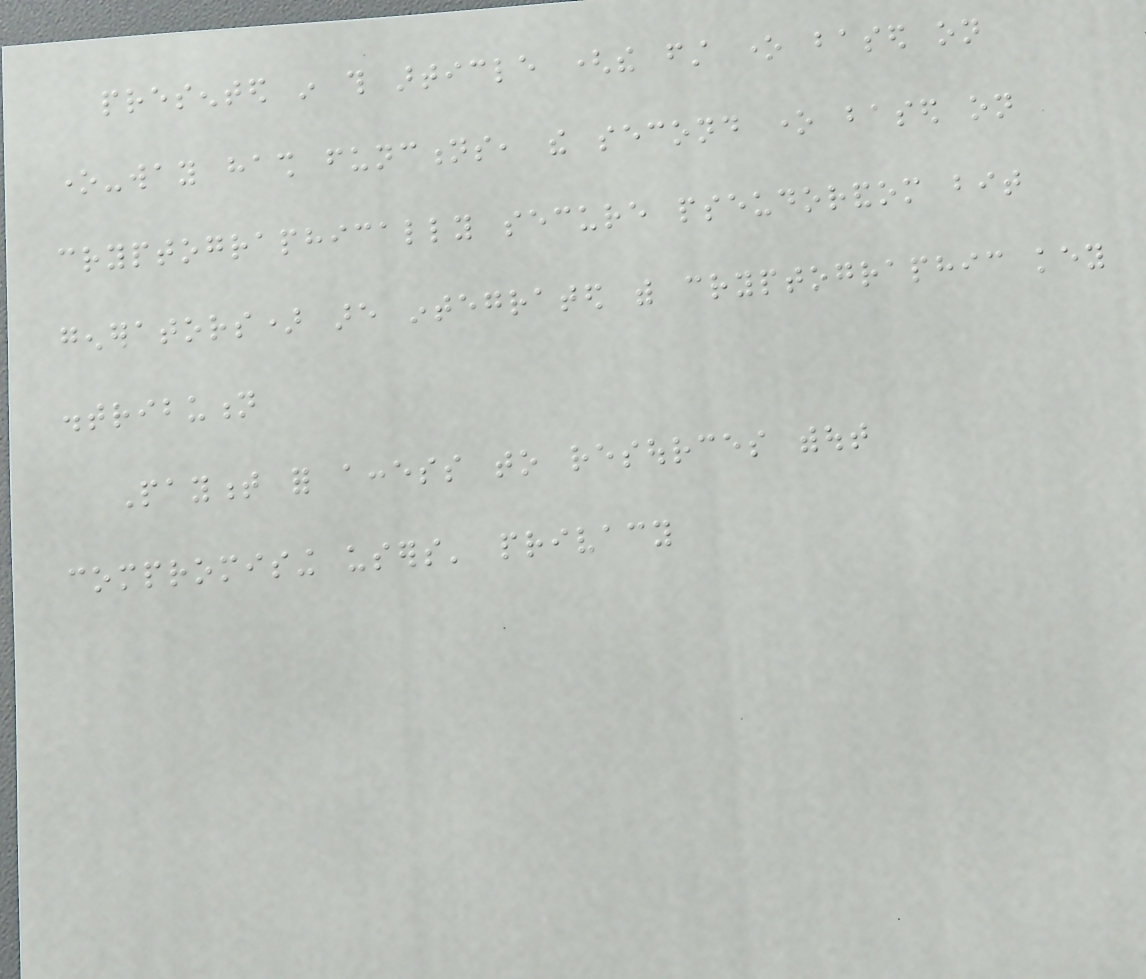presented in this article (the first one based on
one-way hash functions, the second one based on
cryptographically secure pseudorandom bit
generators) are integrated with cryptographic key
distribution
Payment for access to resources without
compromising users' privacy
